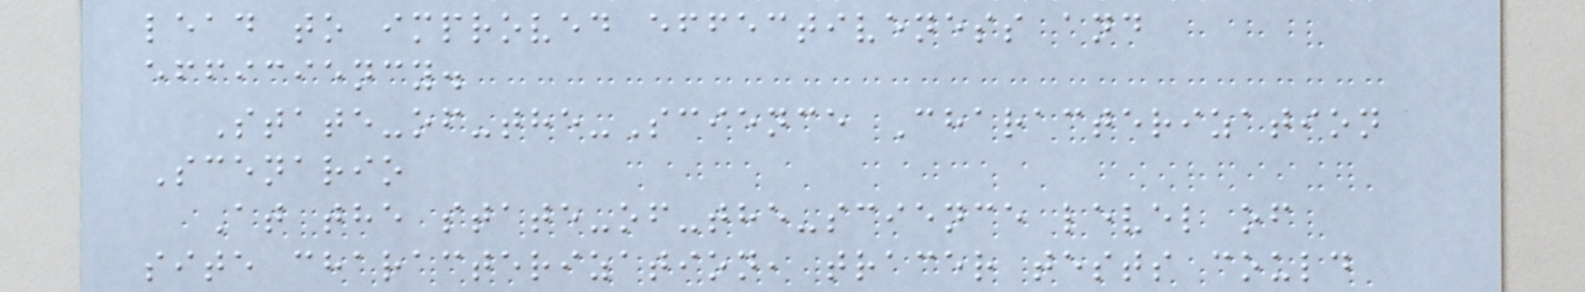lead to improved effectiveness and
efficiency.
State-of-the-Science Characterization
Scenario
At the state-of-the-science level of
site characterization, tracer tests could
